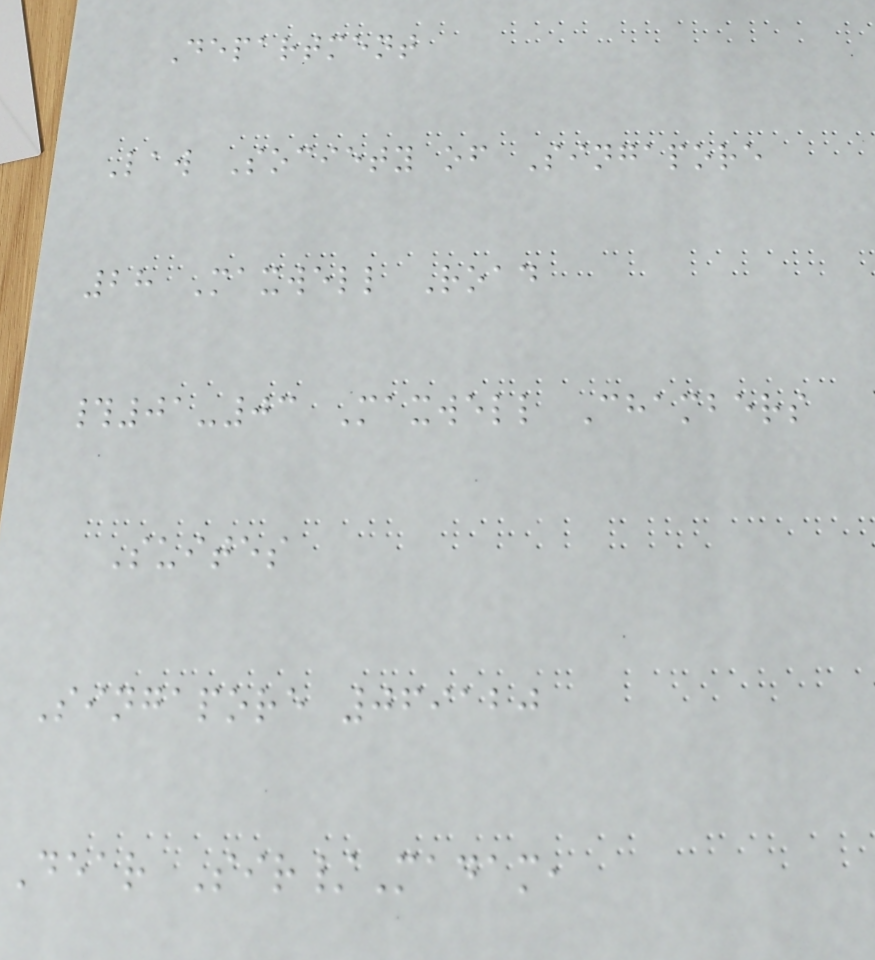Department
Law Society of Singapore
28 Maxwell Road
#01-03 Maxwell Chambers
Suites
Singapore 069120
Dear Sir/Madam,
